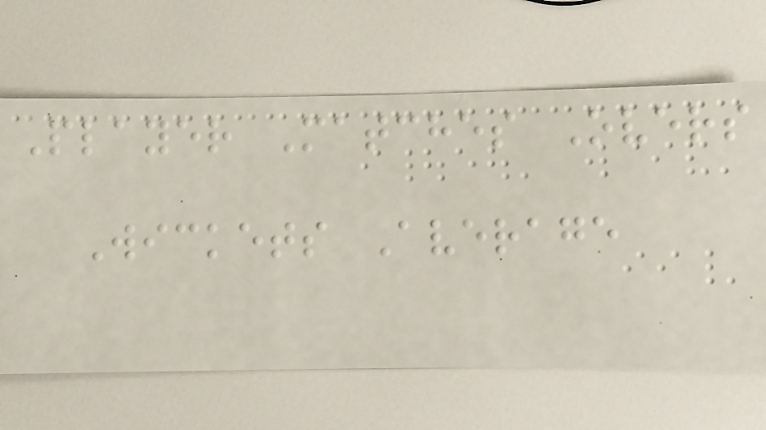Player Matches Overs
Wickets Average
